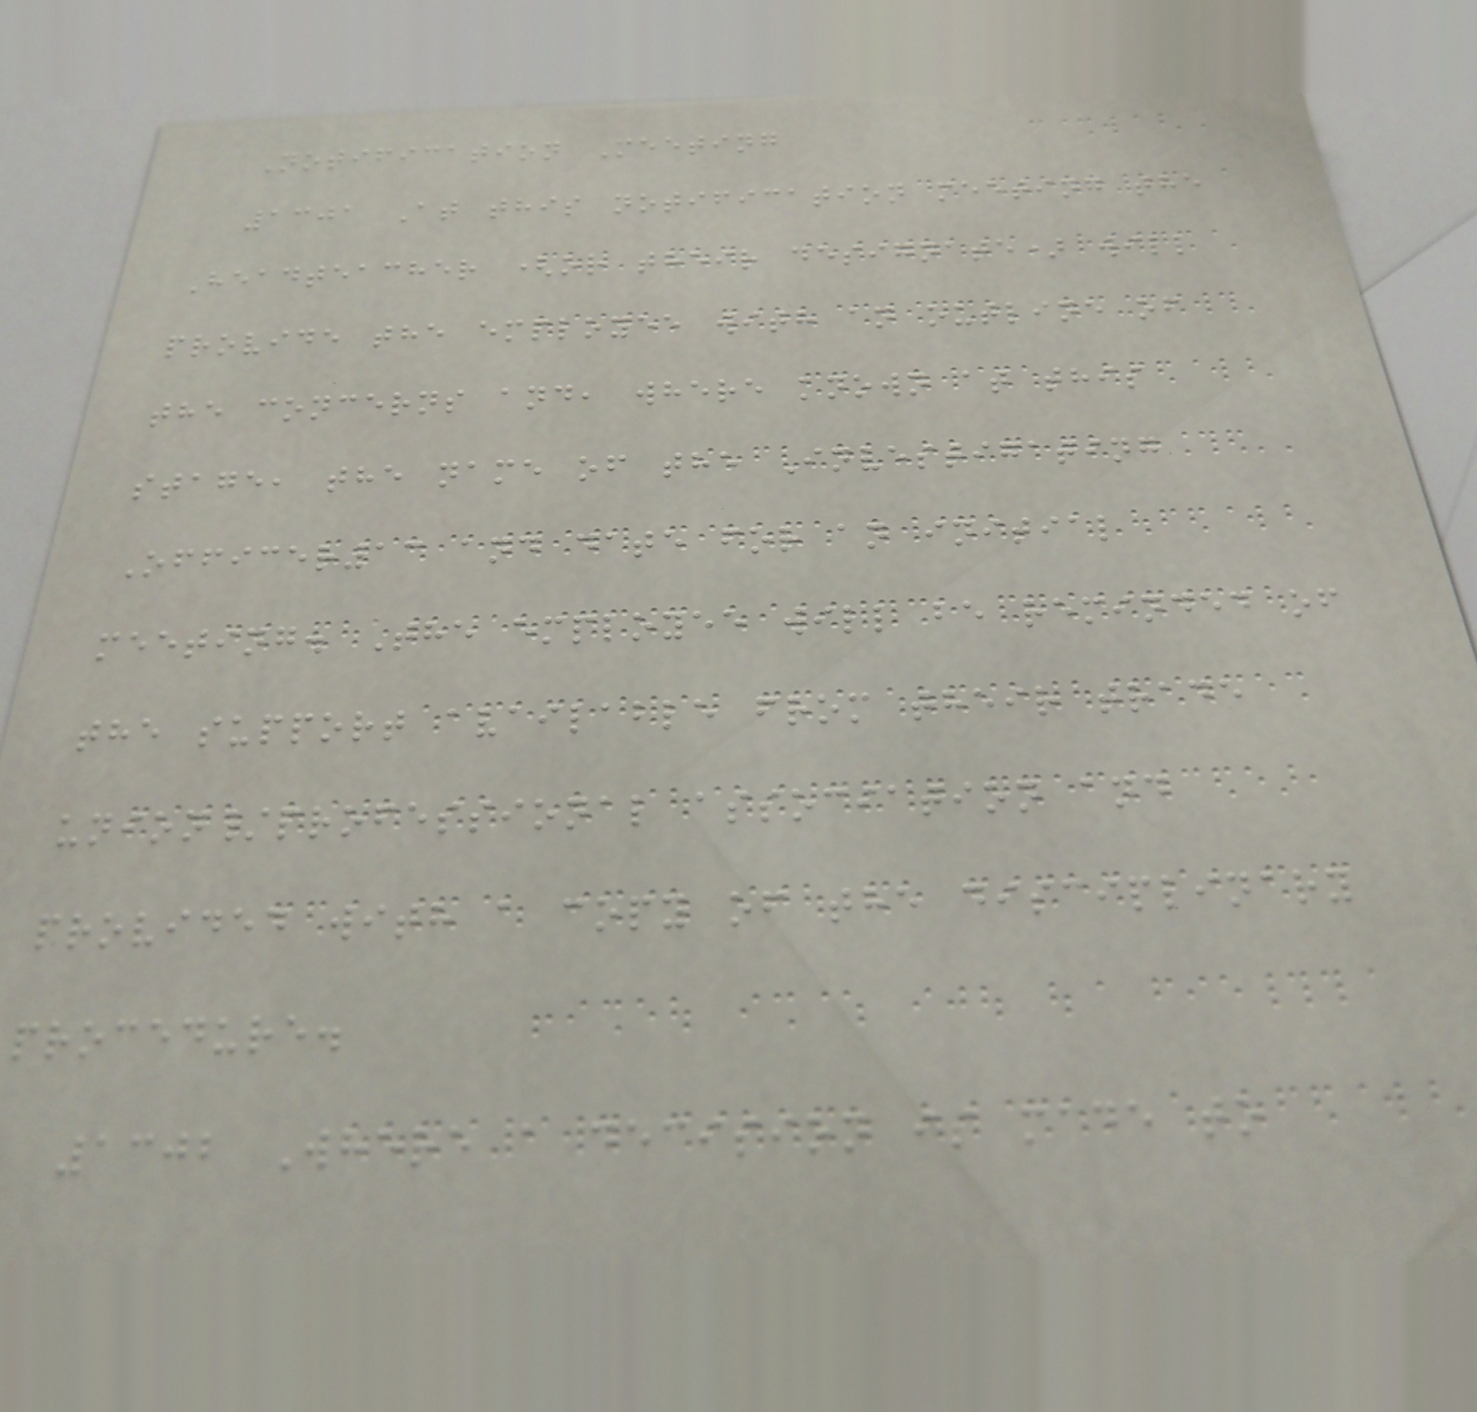Notification Meeting
1301 At this notification meeting the
Headteacher (or their designate) will
provide the employee with an outline of
the concerns and, where known at this
stage, the name of the Investigating
Officer13 and date for an initial
meeting. The employee will be reminded of
the support available from their trade
union/professional association and
provided with a copy of the disciplinary
procedure.
1302 Where a decision is made to
